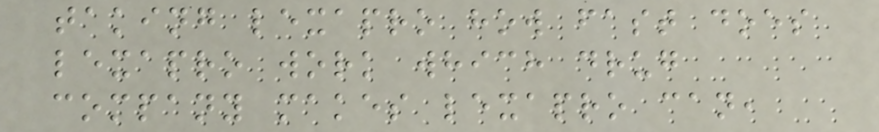taking lexapro how fast does
lexapro work which drug
company makes lexapro can,
